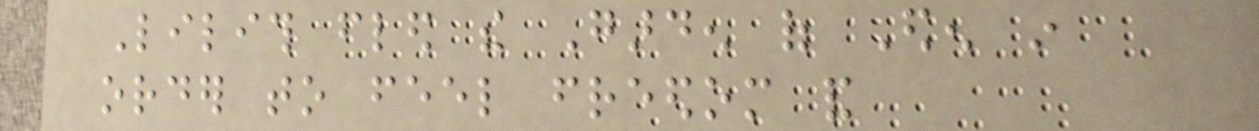Lilith fled the Garden of Eden in
order to feel freedom and
